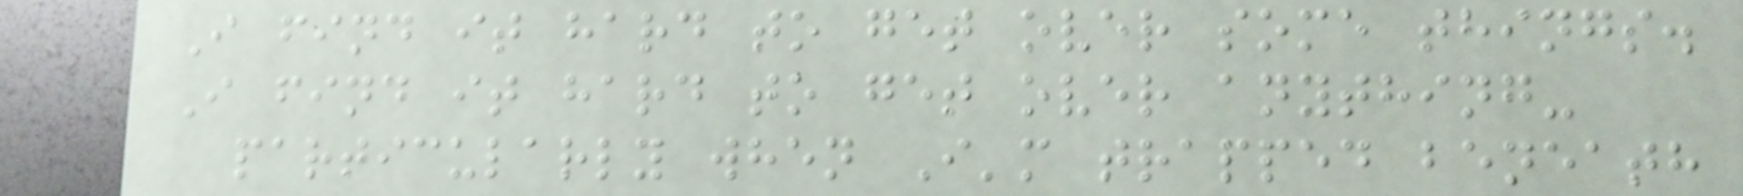I find it hard to get over some things.
I find it hard to get over anything-
particularly when I'm trapped beneath
